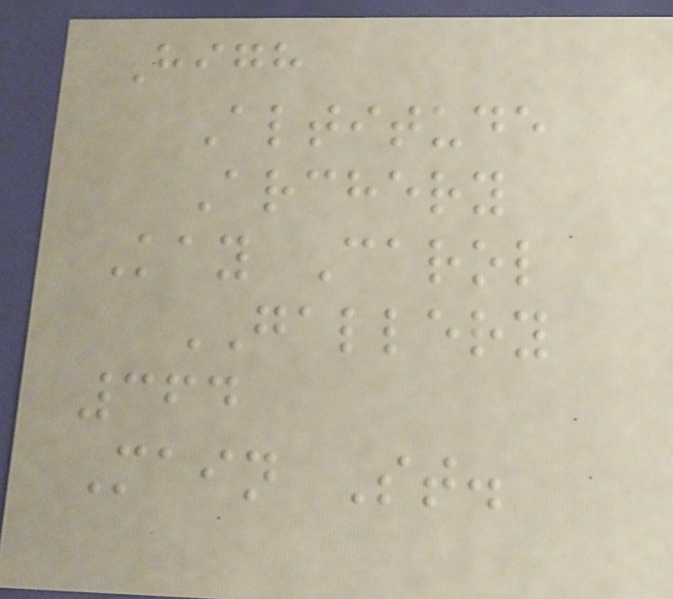High
Altitude
Archery
Kay Carol
GALLERY
364
Main St.
